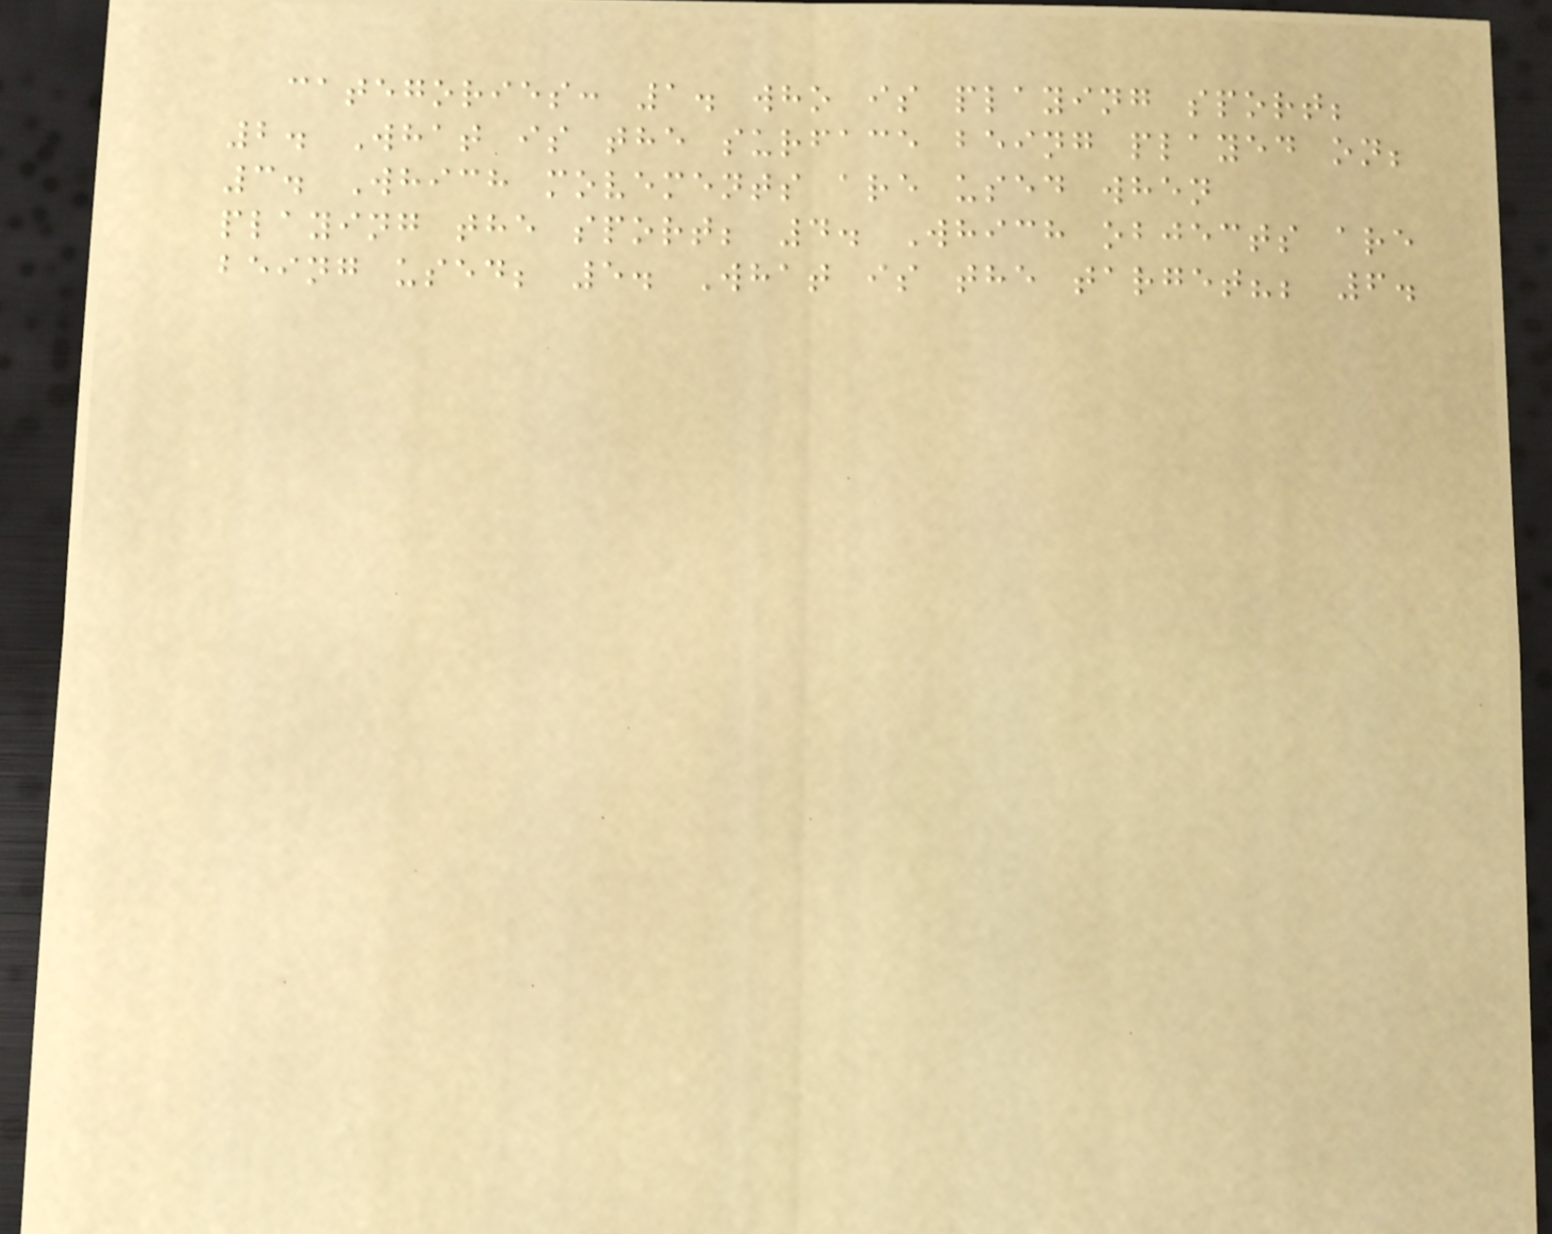categories: 1. who is playing sport;
2. What is the surface being played on;
3. Which movements are used when
playing the sport; 4. Which objects are
being used; 5. What is the target?; 6.
